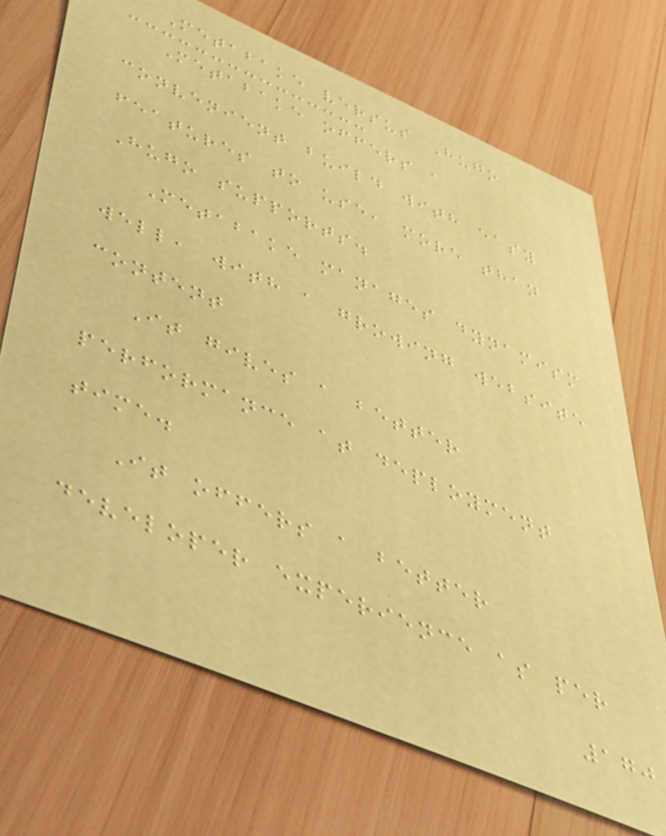Metabake versus Hugo
Metabake offers a
convenient build with easy
features to use, more than
Hugo supports.
Metabake manages dynamism
well, with a growing website
content
It gives a better
performance at deployment
time.
It offers a better
developer experience as per
170
